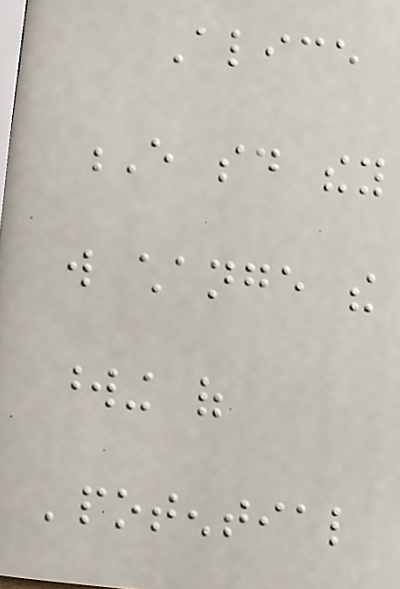Alice
E said they
will change the
wording of
'potential
